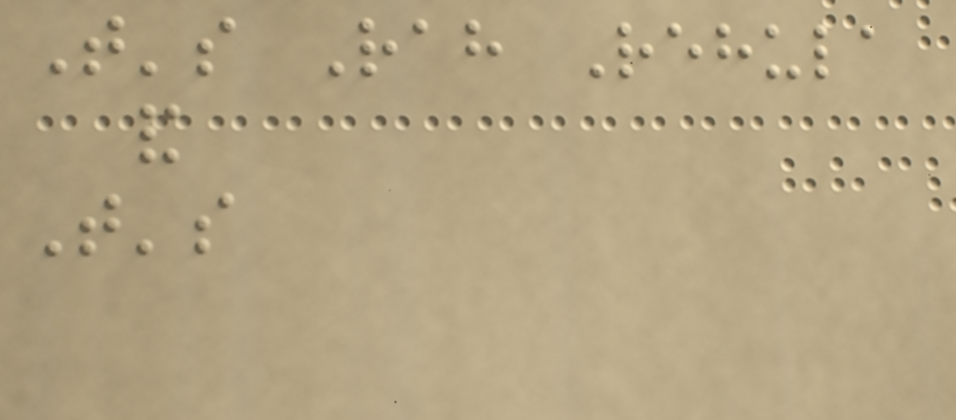That's Rah Rehula
and
That's
